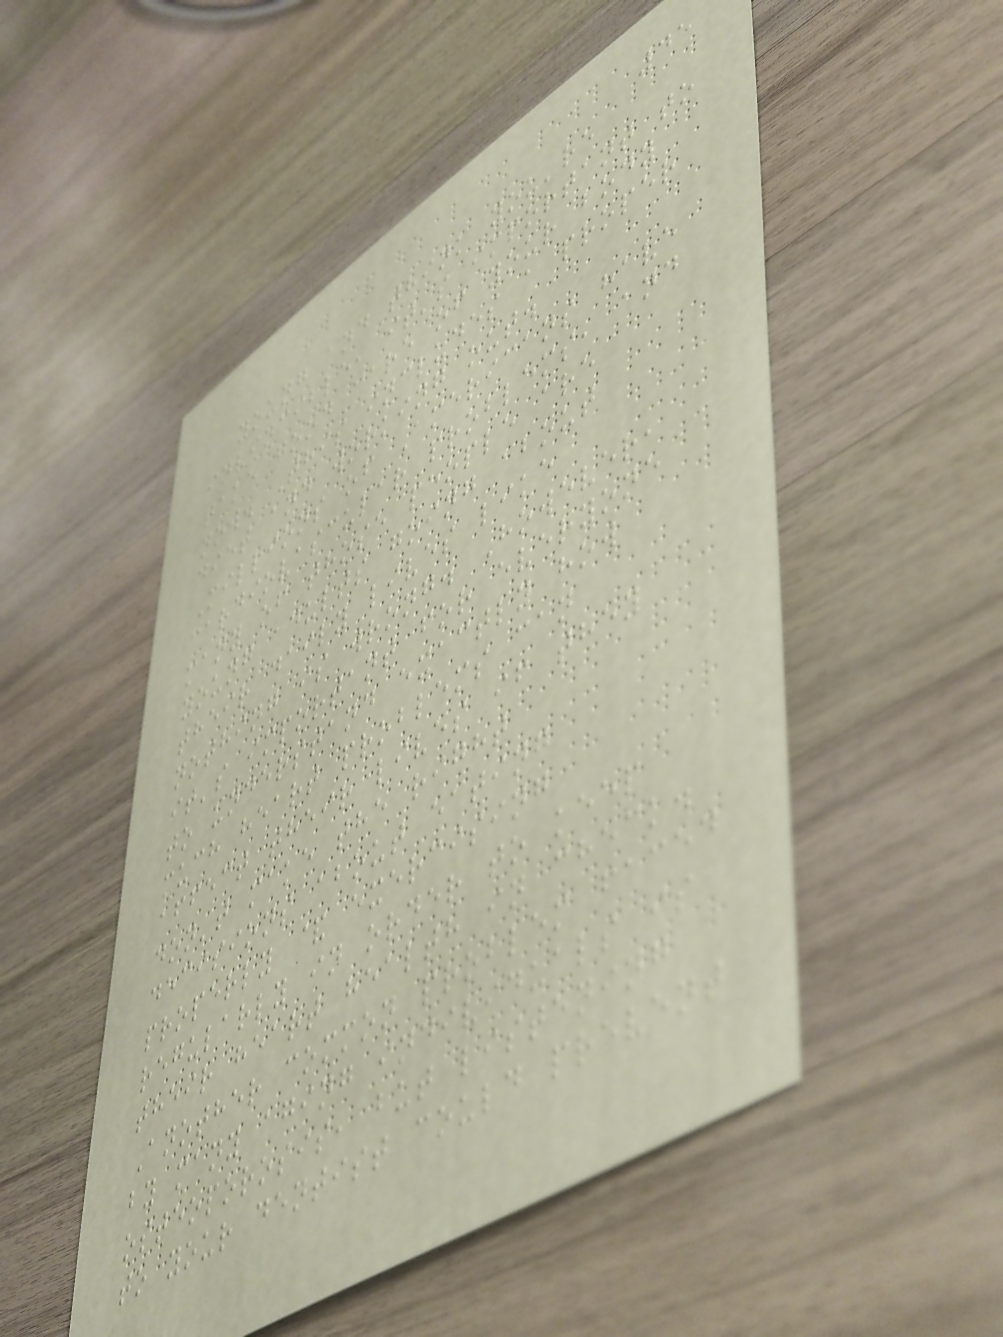45
young and think you're
invincible, it's important to
take good care of your body
now. This includes a proper
diet and working out.
Millions of Americans have
cardiovascular problems, and
many of those people are
young adults going about
their daily lives like
nothing is wrong. However,
it's important for everyone
to understand exactly how
much heart problems can
affect their lives if they
don't make the right
decisions about eating
properly & exercising
regularly in order to keep
their heart health in check.
Another common problem faced
by many aging individuals is
osteoporosis, but listening
to your dentist could prevent
